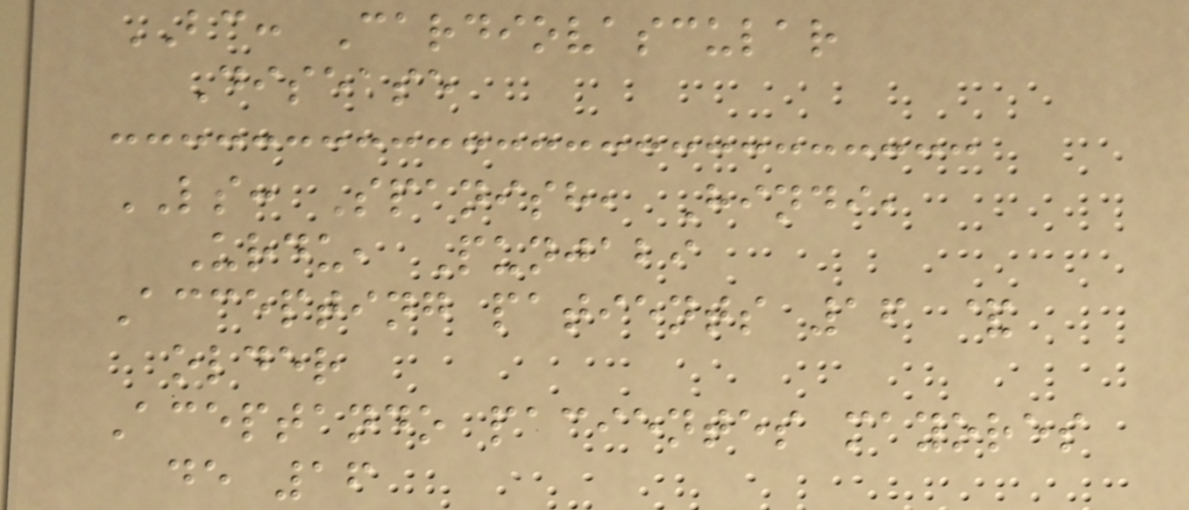BC: Cardiovascular
Disease
LS: Spanish, Hindi,
Urdu, Punjabi
Accepting patients 16 &
older
Aceptando pacientes mayores
de 16
